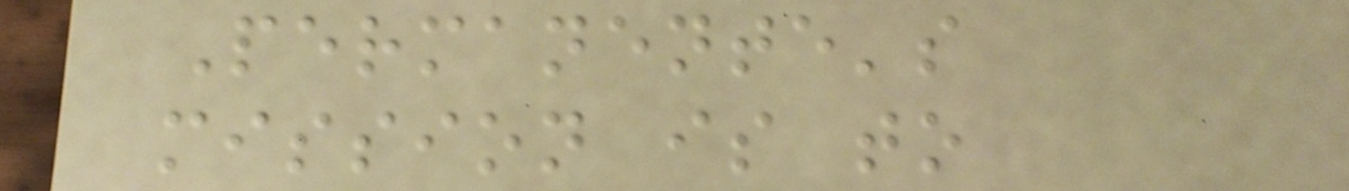Permanente's
mission is to
